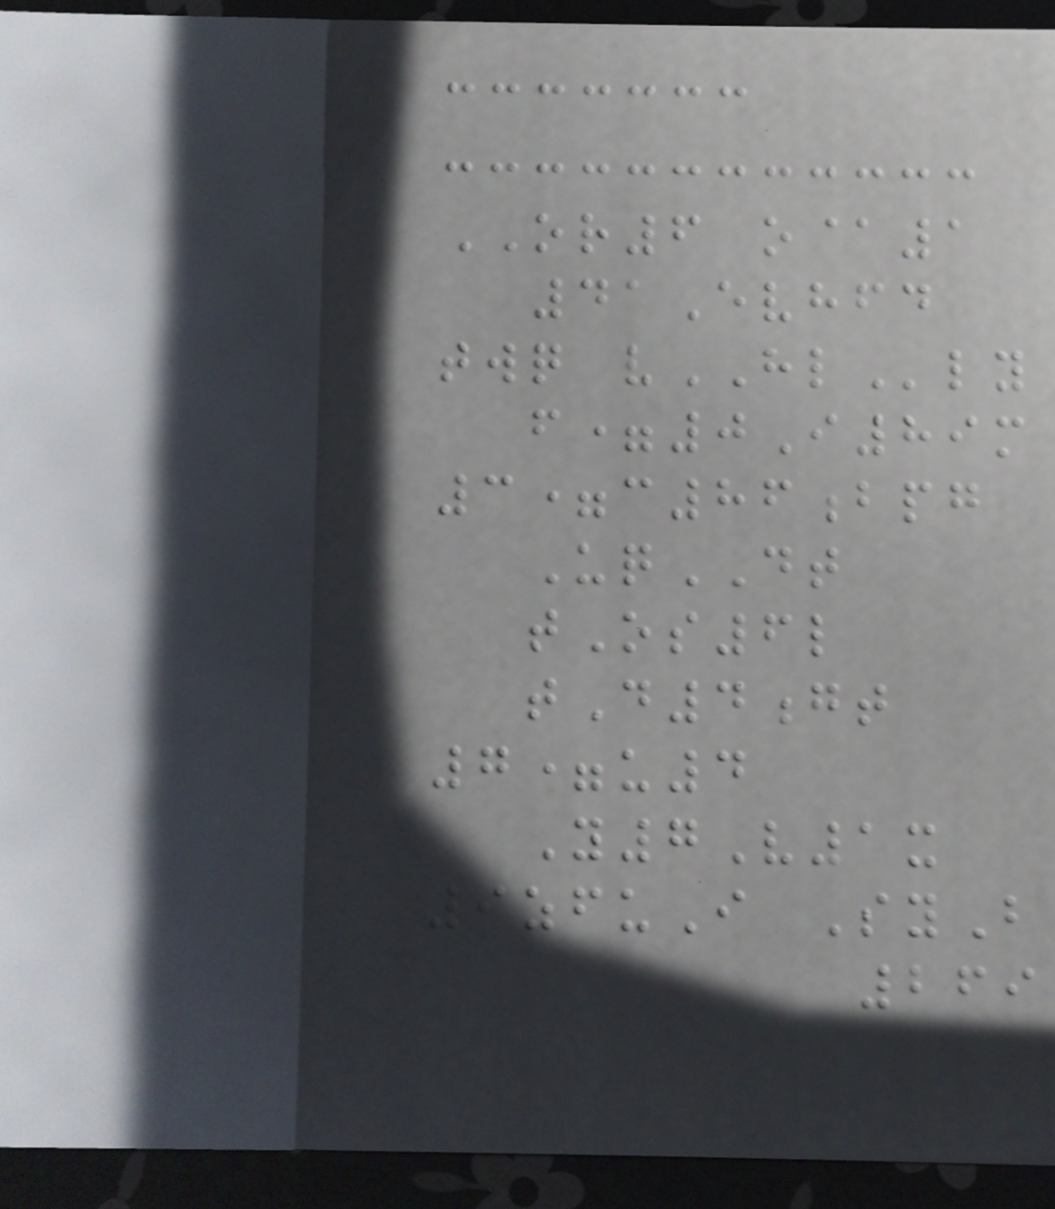OR6 o@1
41Evhfd
twq vHLly
f=0I89m
3=c86bpg
UqDT
tOs6l
tD4gt
7=u4
Y7V1x
9zfuI SyB
269
